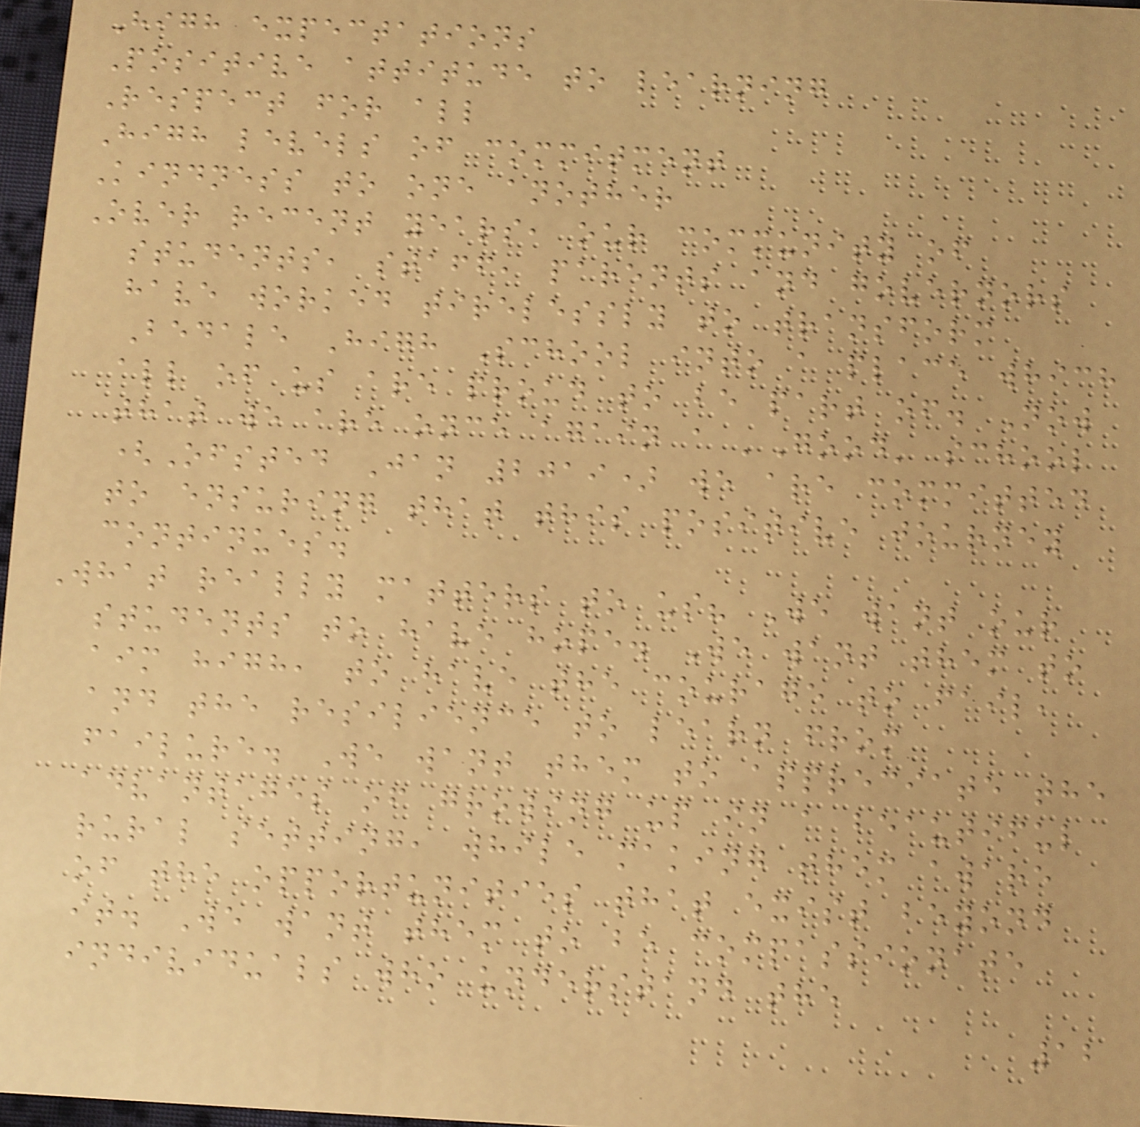High expectations
Positive attitude to learning
Respect for all
High levels of commitment
Kindness to one another
Over recent years, our community of
students, staff, parents and governors
have worked tirelessly to transform
Bedale High School into a place which
all of us are proud to be part of. Now
that we are once again a 'Good' school
(Ofsted Jan 2019) we are committed
to ensuring that this positive journey
continues.
What really matters to us? We want our
students to have hope. We want them to
aim high, to have the courage to fail,
and the resilience to learn from
failure. We want them to appreciate the
advantages of growing up in a beautiful
rural setting, while making them aware
of the opportunities that exist beyond
it. We want them to be compassionate
individuals who understand the
12
